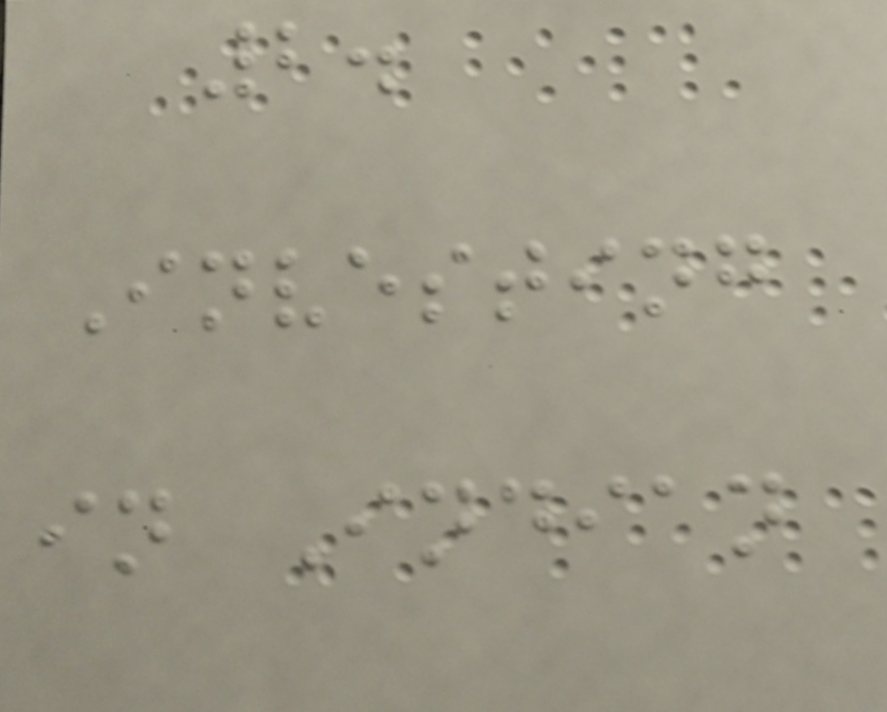2.
Investing
in Indian
